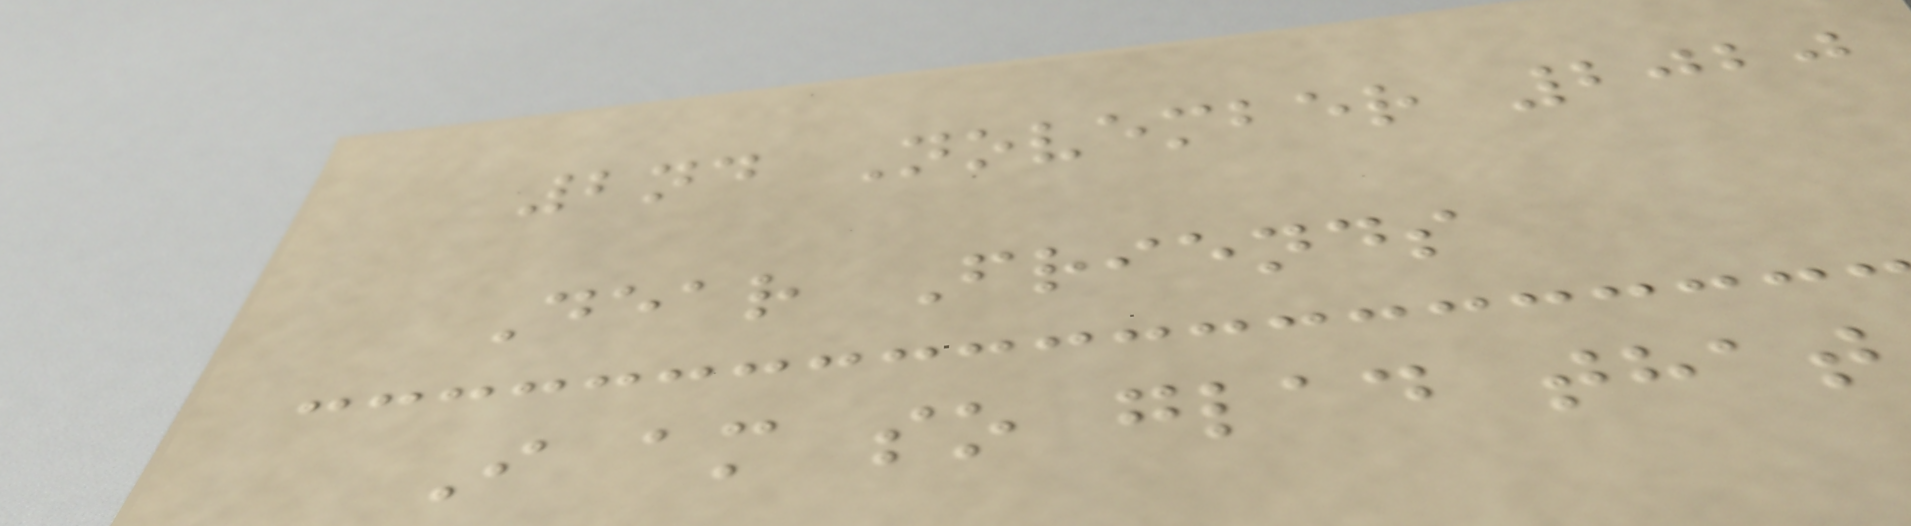2nd November 2020
Dear Friends
I am so glad that
